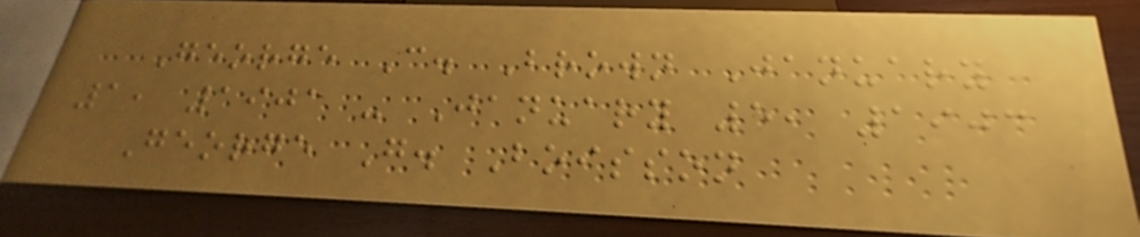George C. Brown January
1, 1901 - January 5, 1903
George G. Boisson
